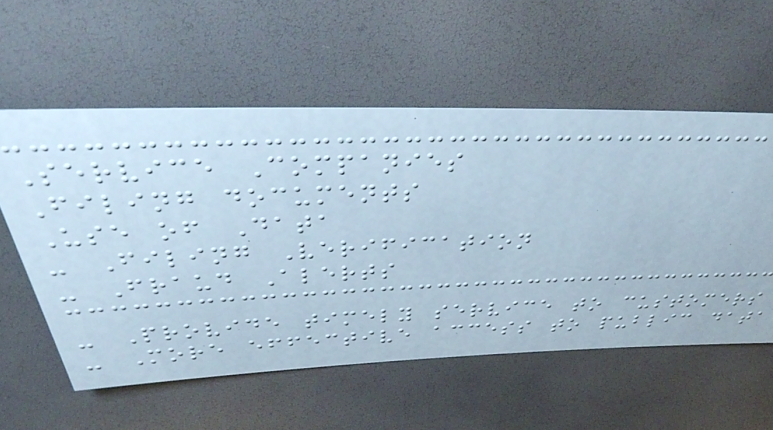Service Companies
Filing documents
Use of Data
- Filing Verification
- Fraud Alerts
- Provide timely service to customers
- More effective access to public data
